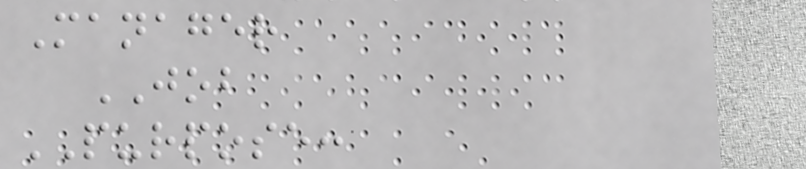Manager
JOB
PURPOSE:
